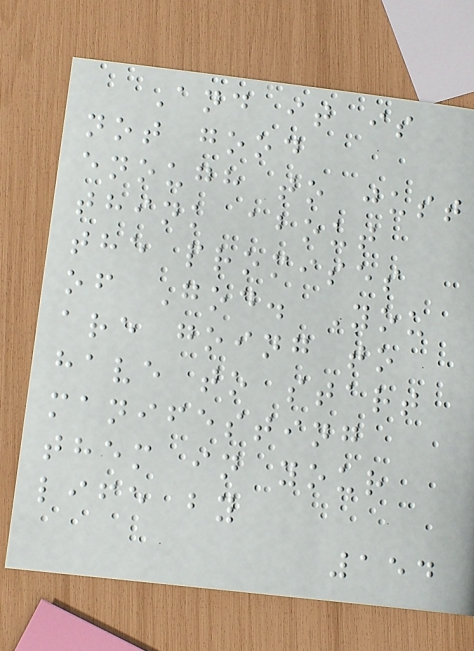And it is
not good
enough to just
think about
the promises
of God. You
are going to
have to start
manifesting
them in your
life by
154
